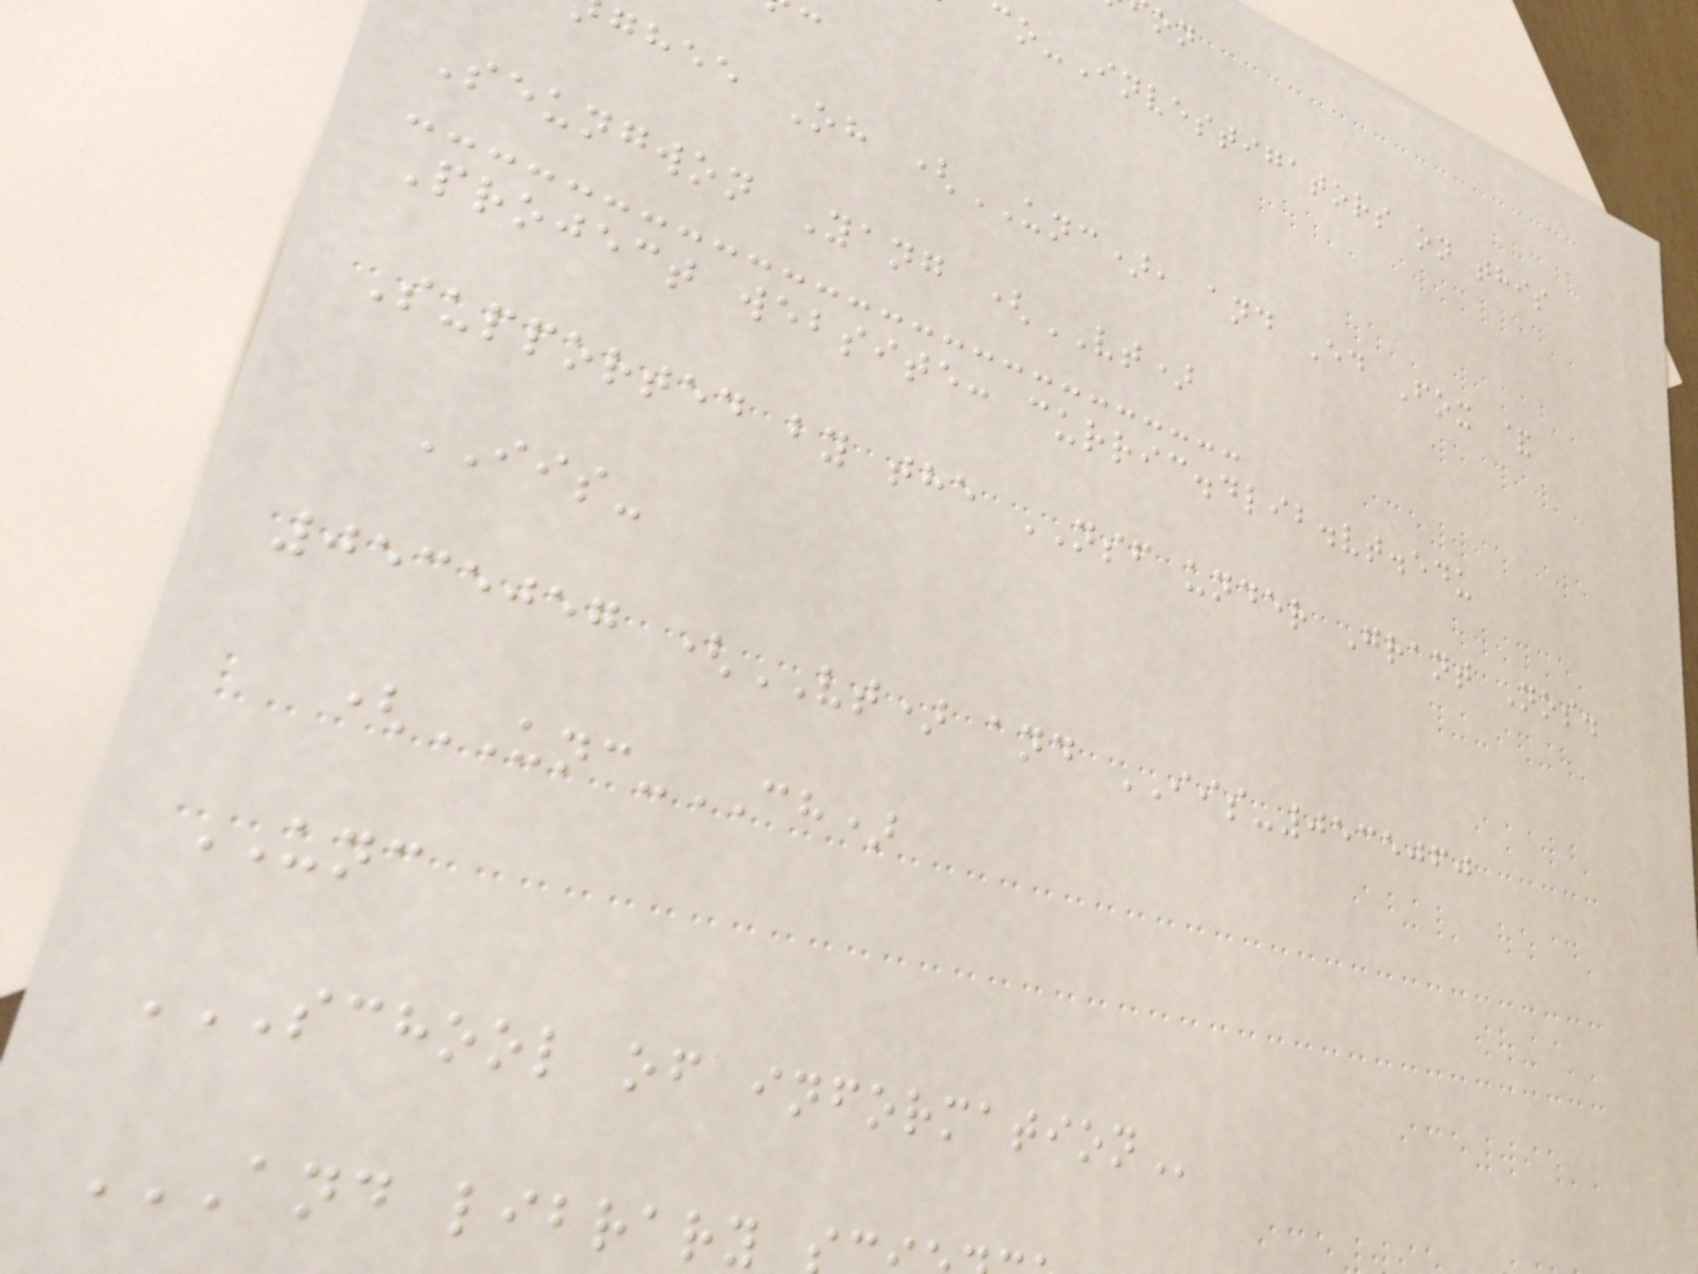co-Investigators on this
ghee Oh (UNC), and Ed Fox &
Seungwon Yang (VT)
Project website: curric.dlib.vt.edu
Supported by the NSF under Grant Nos.
IIS-
0535057 (VT) and IIS-0535060
(UNC-CH)
UNC
SCHOOL OF INFORMATION
